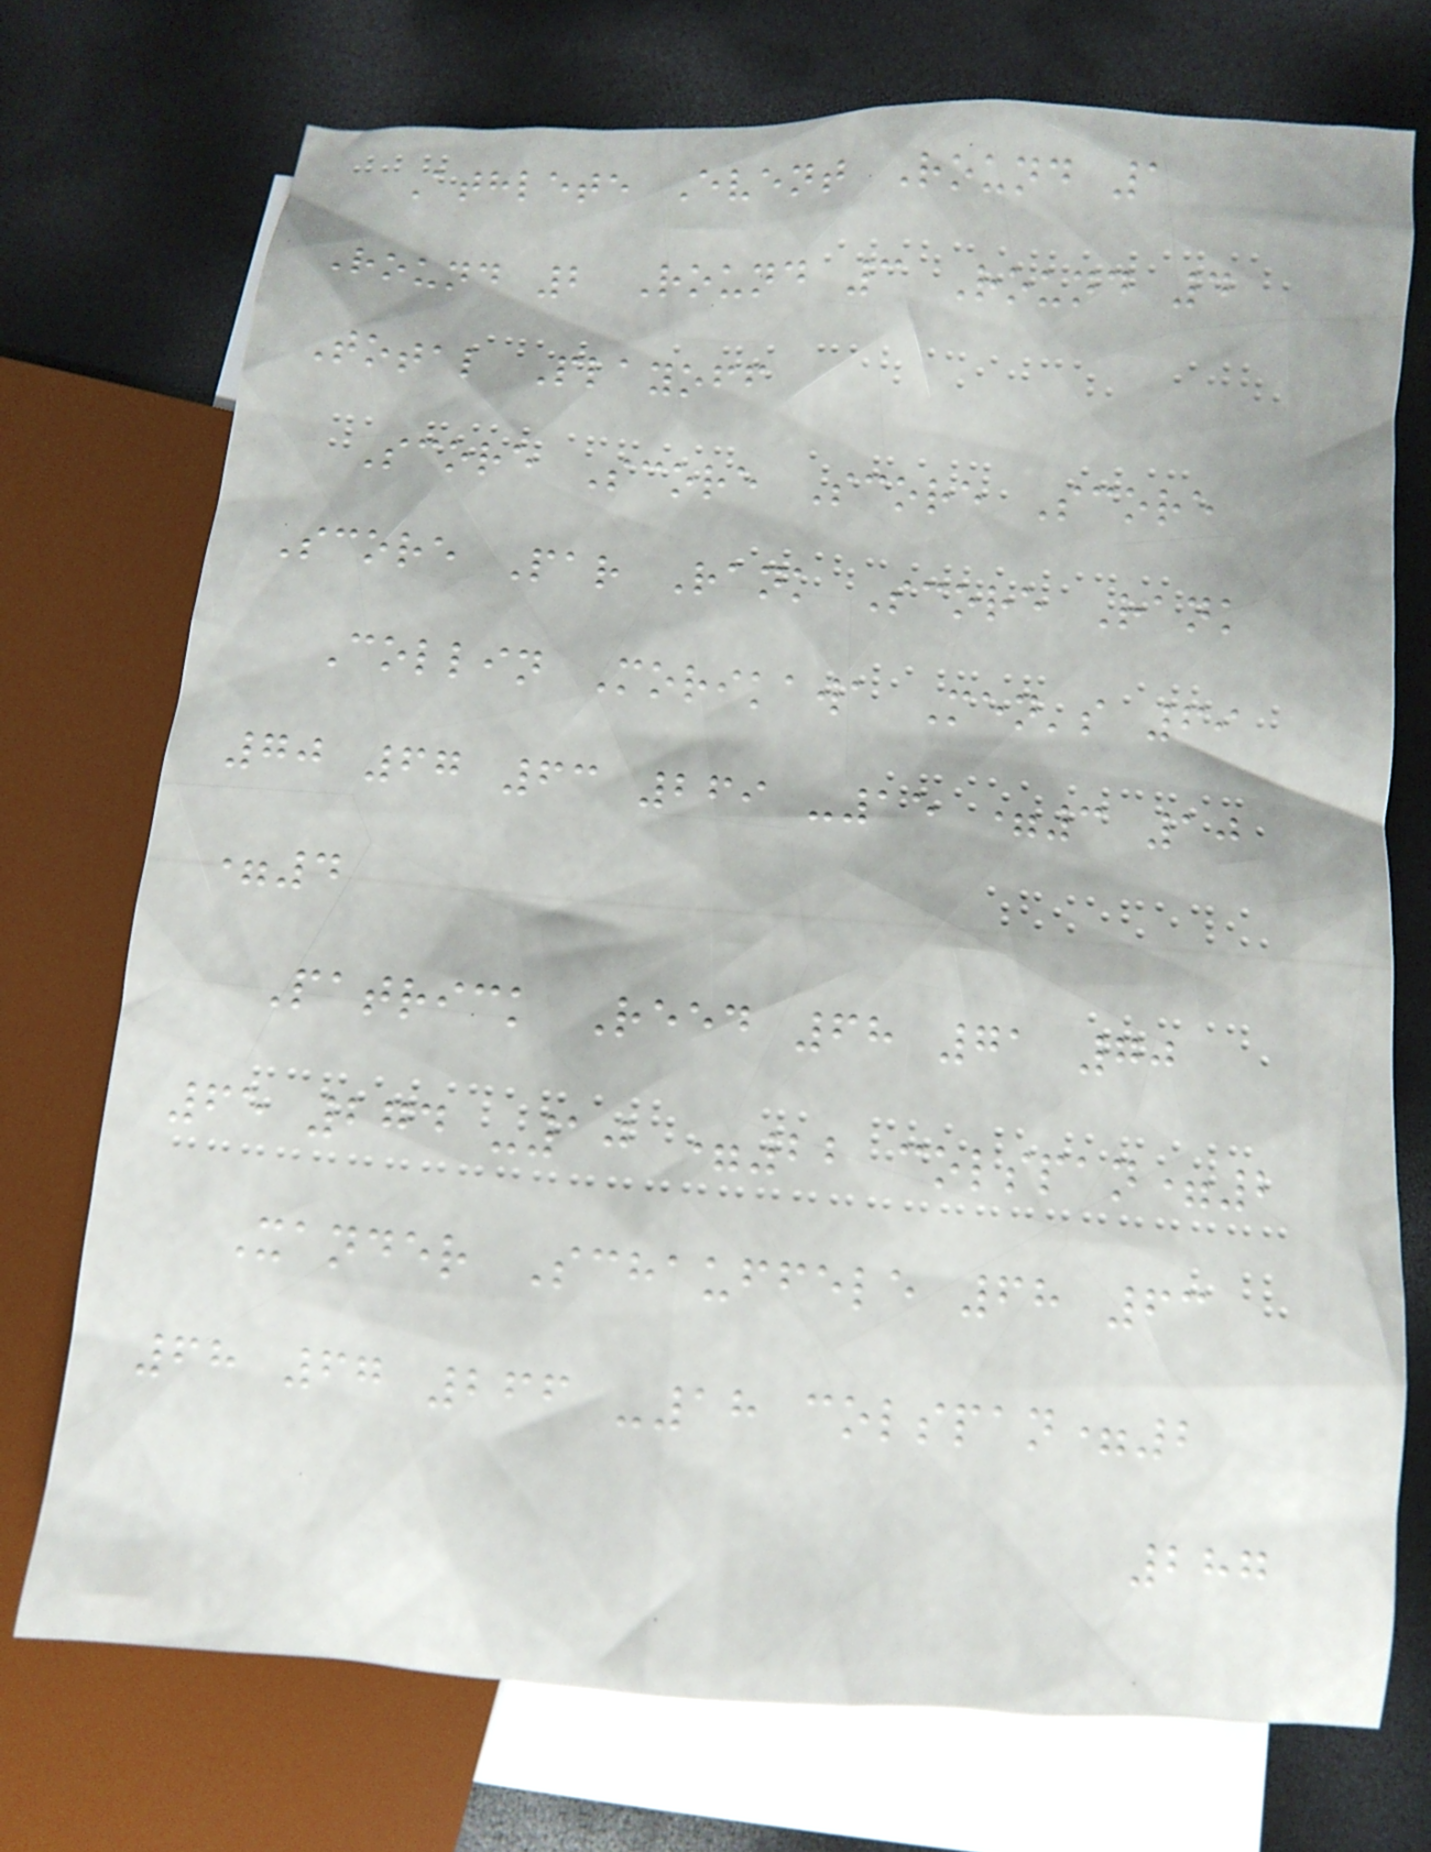Athlete Event Round 1
Round 2 Round 3 Round 4
Total Playoff
Score Score Score Score
Score Par Rank Score Rank
Collin Morikawa Men's 69
70 67 63 269 -15 =3 10
=4
Patrick Reed 68 71 70
65 274 -10 =22 colspan=2
Xander Schauffele 68 63
68 67 266 -18 colspan=2
287
